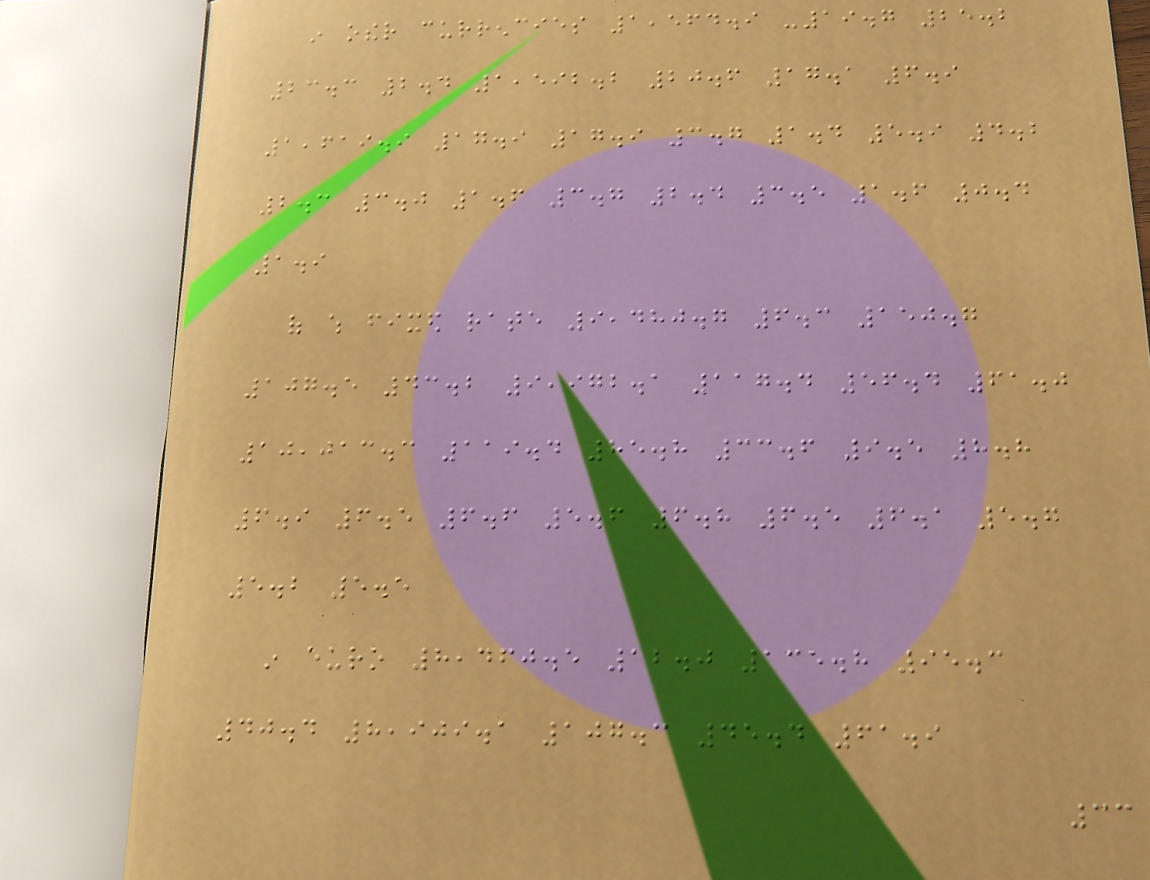in other currencies 1,564.9 -19.7 25.2
23.3 2.4 1,592.2 20.6 17.1 6.9
1,619.9 17.9 17.9 3.7 1.4 5.9 4.2
2.3 3.0 1.6 3.7 2.4 3.5 1.6 0.4
1.9
of which fixed rate 9,480.7 6.3 150.7
107.5 43.2 9,972.1 117.4 56.4 61.0
10,013.3 119.4 85.8 33.6 9.5 8.8
6.9 6.5 6.6 5.6 6.8 6.5 6.1 5.7
5.2 5.5
in euro 8,460.5 12.0 135.8 95.3
40.4 8,909.1 107.3 45.4 61.9
33
